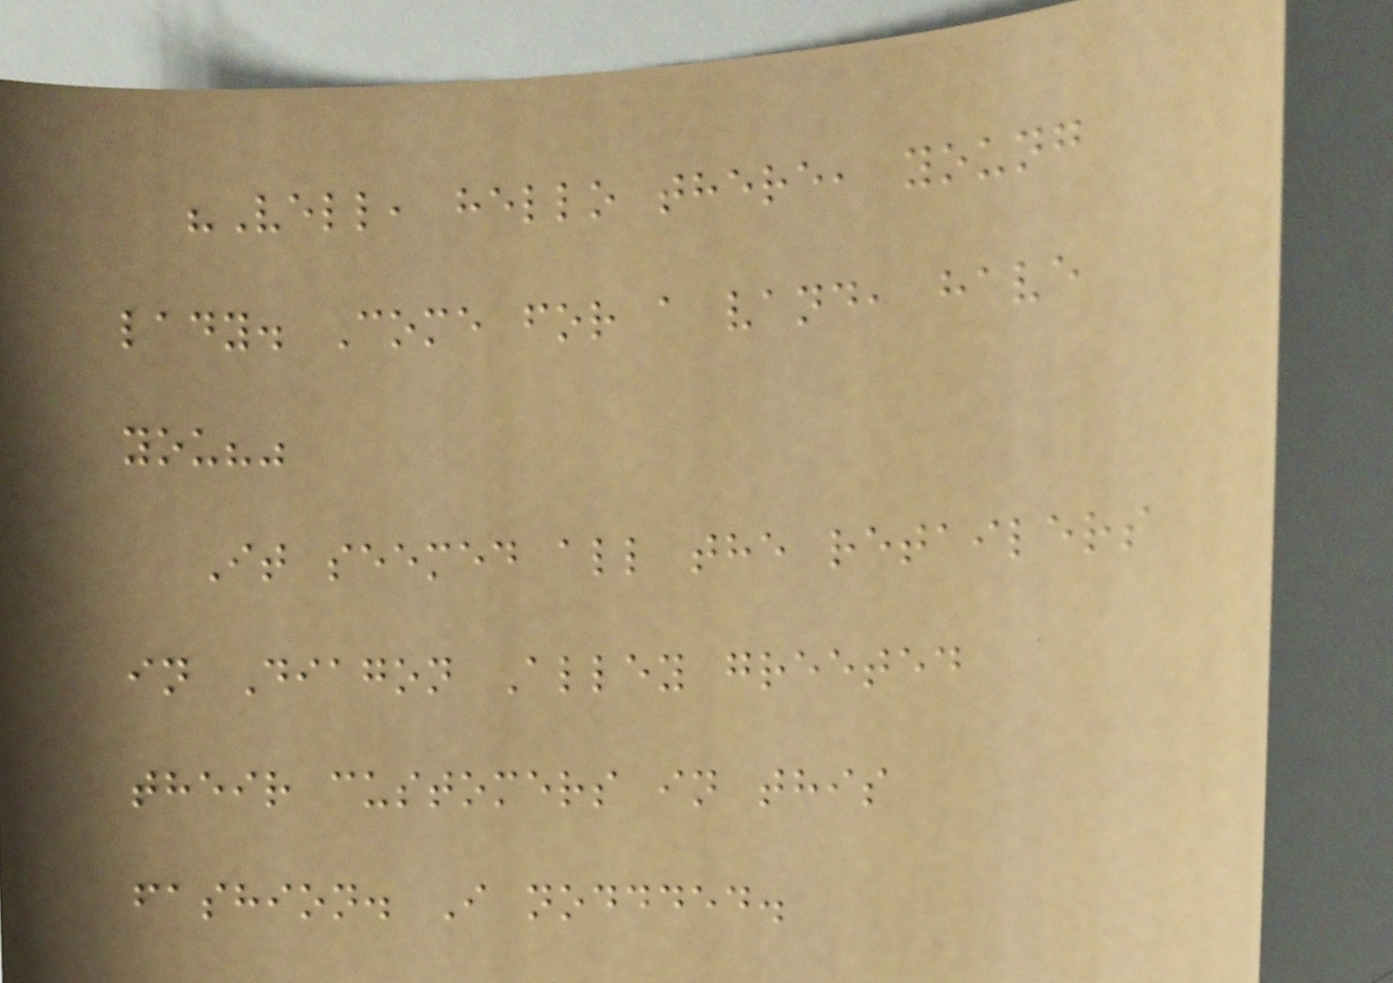"Vell, hello there, young
lady. Come for a vand, have
you?"
It seemed all the retailers
in Diagon Alley greeted
their customers in this
fashion. I noddded.
